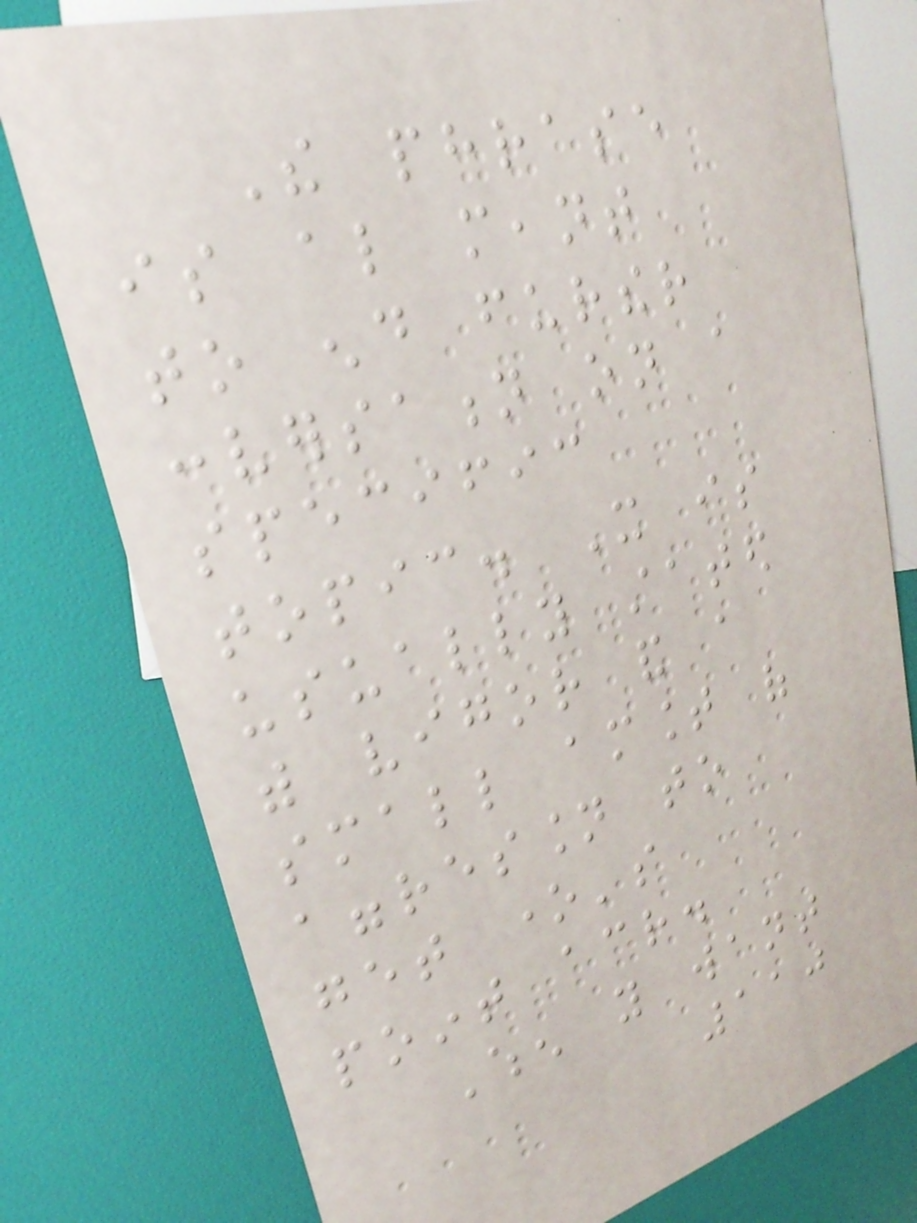The phrase
is also meant
to end further
conversation on a
specific
topic. It is
usually stated
with vigor and a
small amount of
aggression to
get one's
point across.
When you want
110
